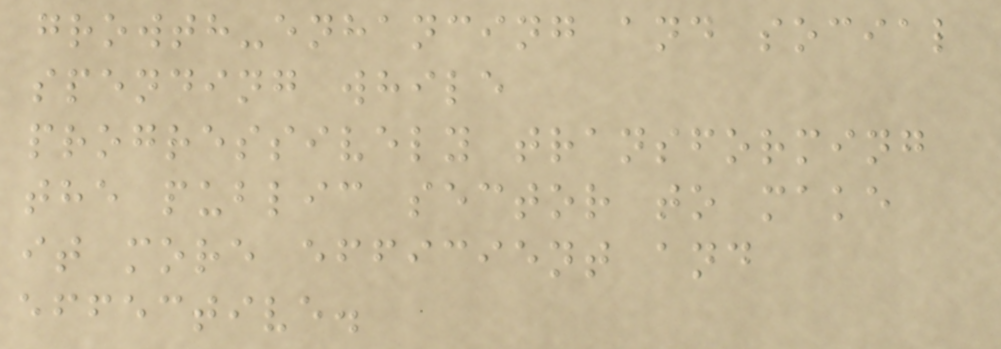growth-enhancing and social
spending while
progressively transforming
the public sector to make
it more efficient and
effective.
